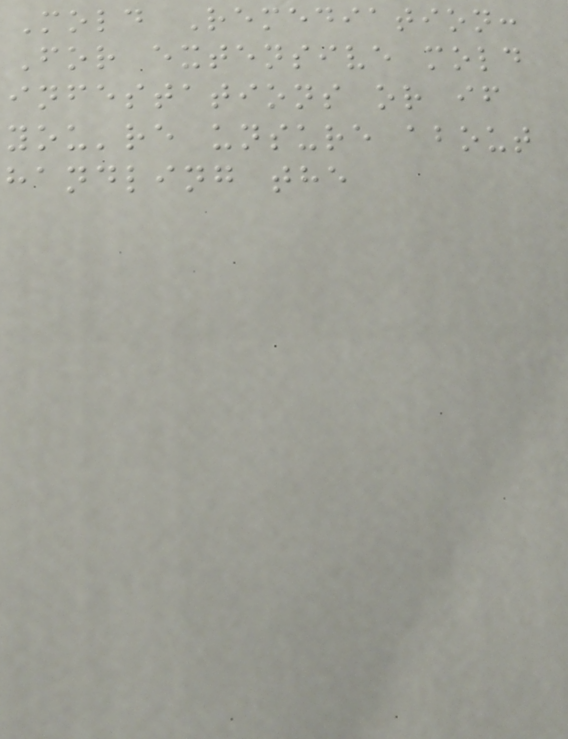Mold Remediation:
For extensive mold
infestations or if
you're unsure about
handling the
